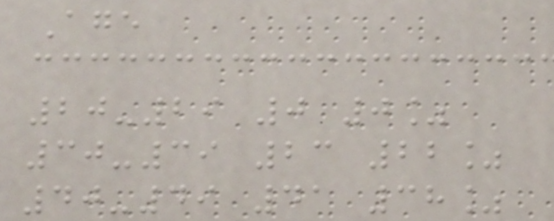Age
20-29 0 0%
30-39 23 22%
40-49 41 38%
